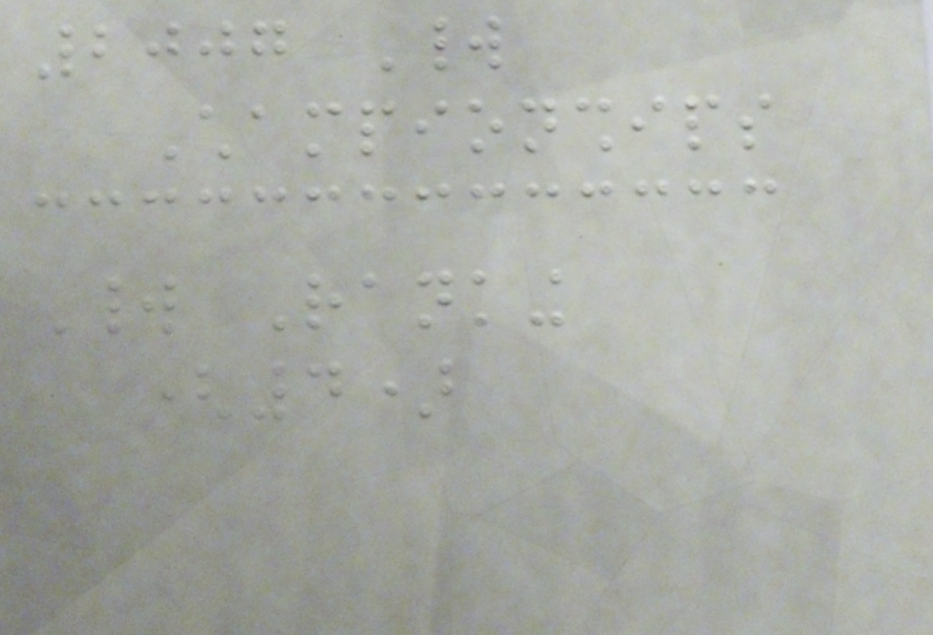2007 World
Championships
World Ranking
(4)
